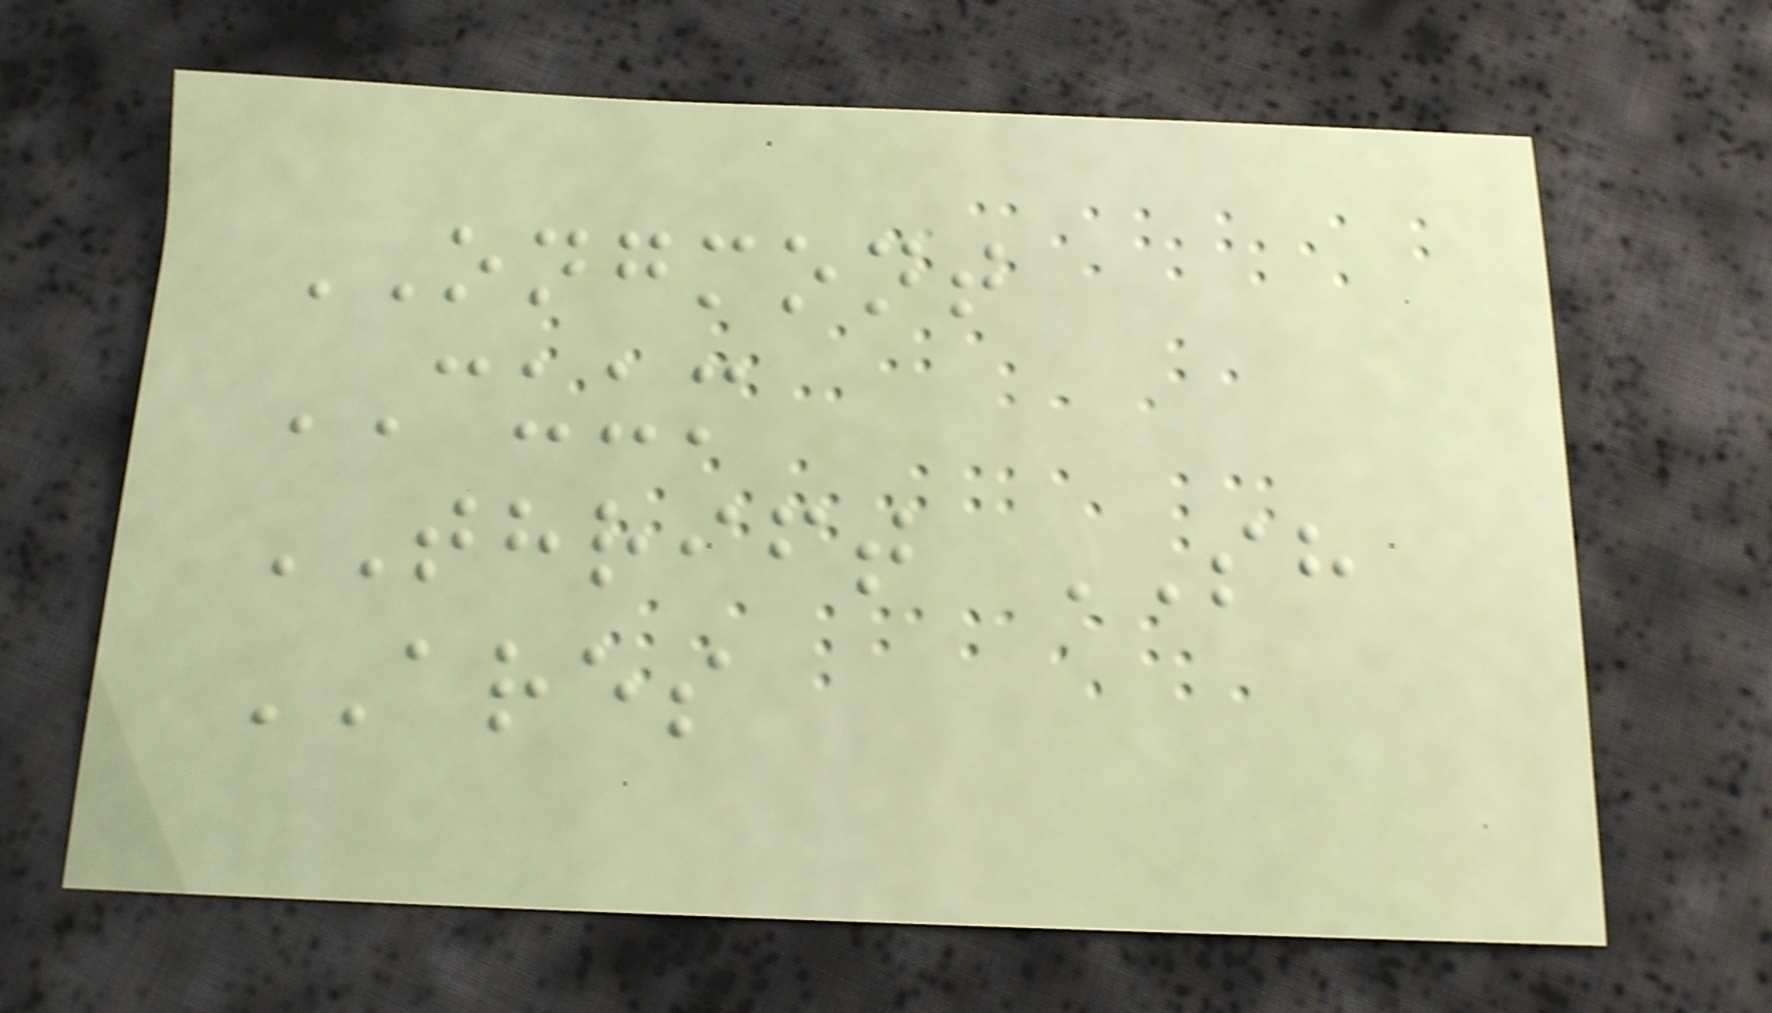ONGMONT
CUUM
THRIFT SH
ARES
